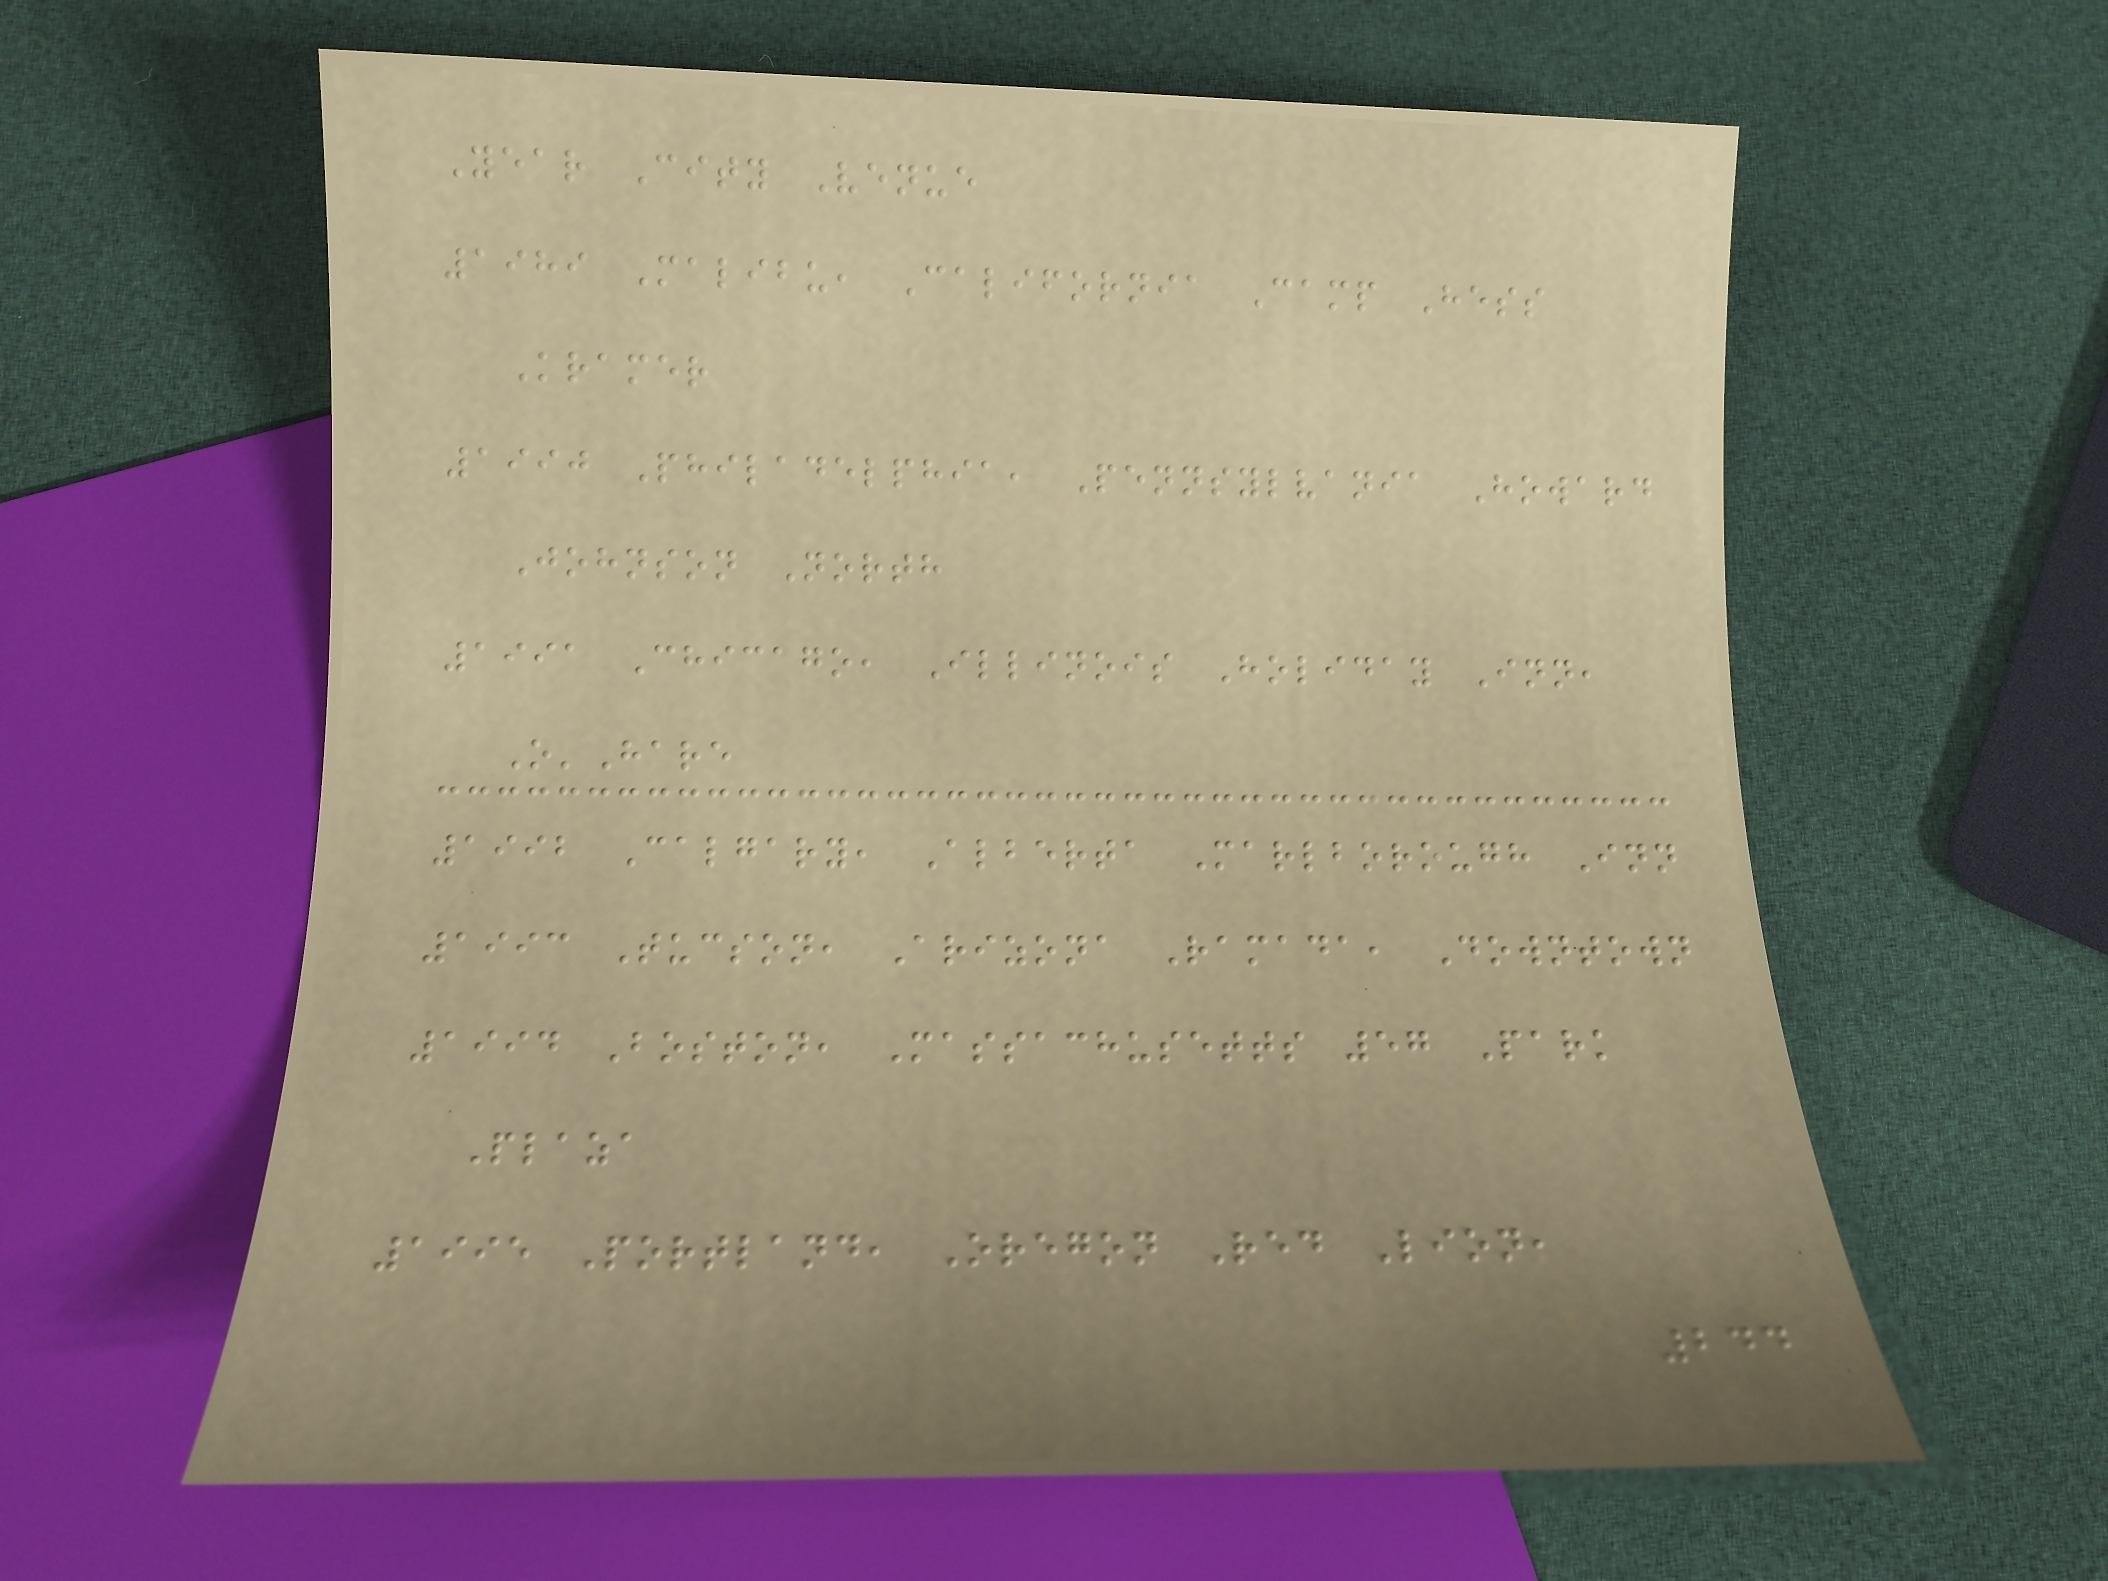Year City Venue
1989 Malibu, California Camp Hess
Kramer
1990 Philadelphia, Pennsylvania Howard
Johnson North
1991 Chicago, Illinois Holiday Inn,
O'Hare
1992 Calgary, Alberta Marlborough Inn
1993 Tucson, Arizona Ramada, Downtown
1994 Boston, Massachusetts 57 Park
Plaza
1995 Portland, Oregon Red Lion,
244
